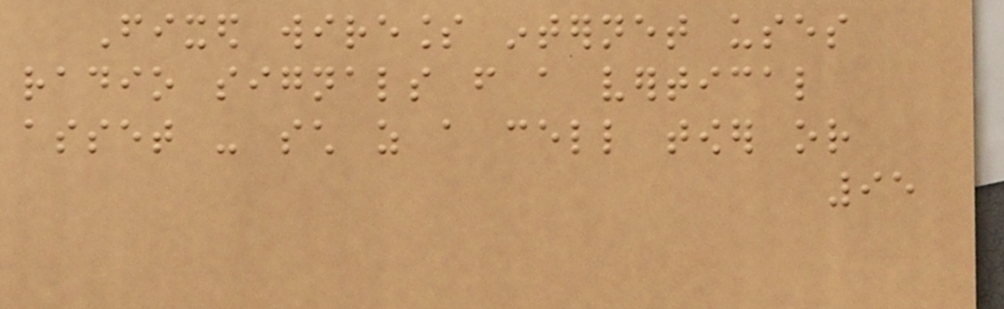Fixed wireless internet uses
radio signals from a vertical
asset - such as a cell tower or
95
